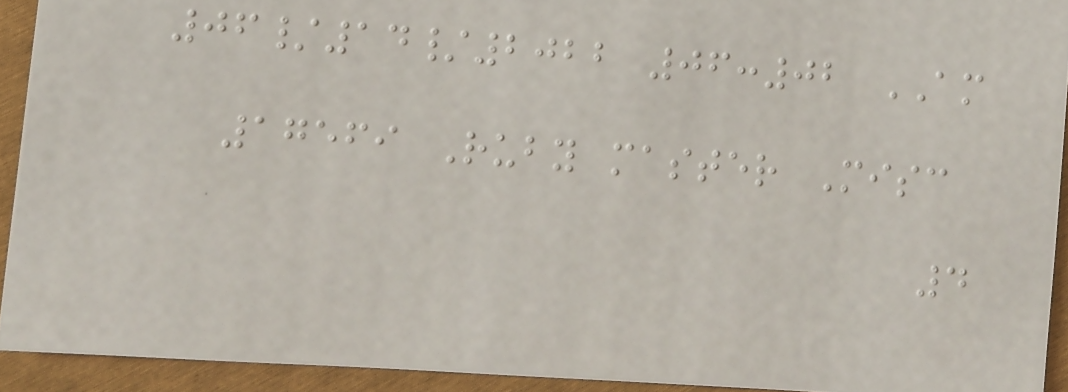06/14/2022 06:02 AM
17569 Ruby master Misc
4
